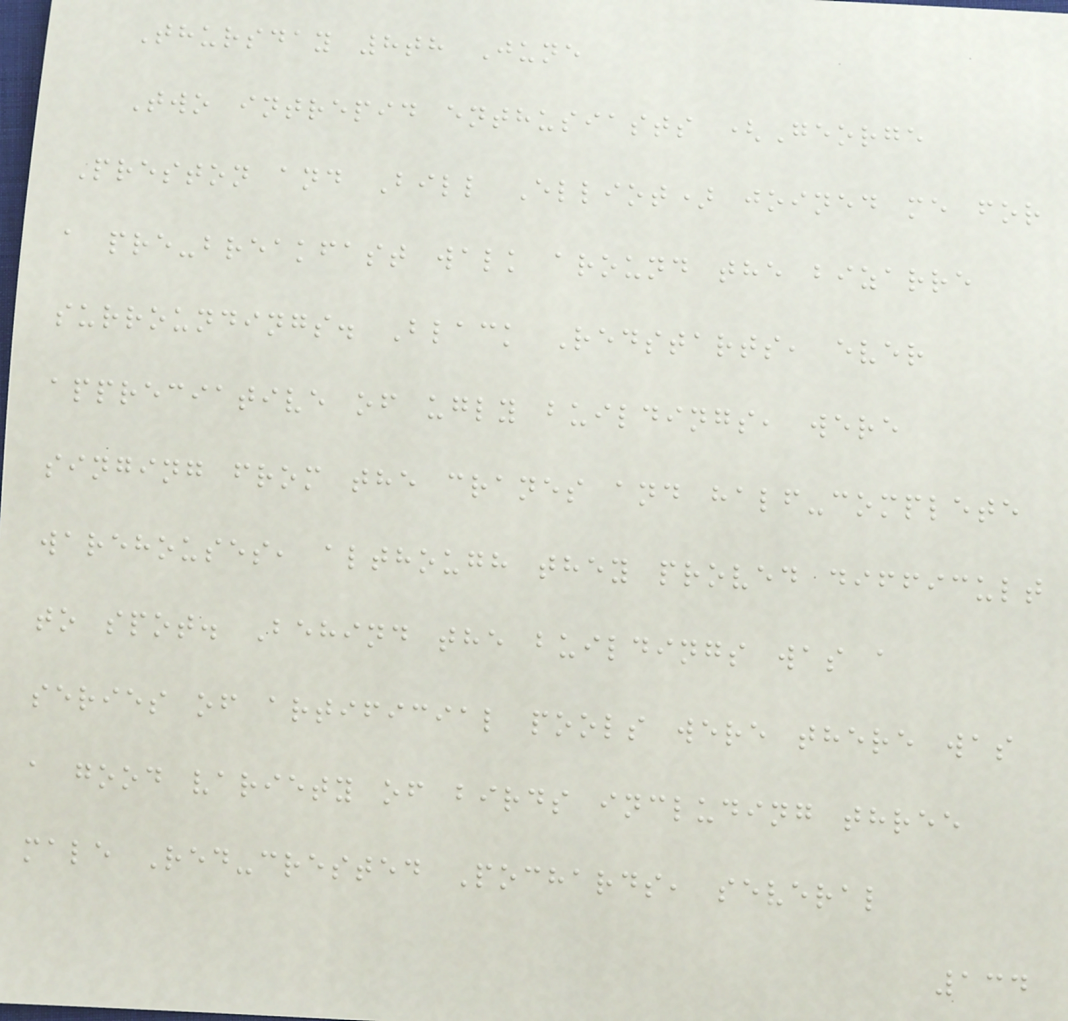Thursday 8th June
Two intrepid enthusiasts (George
Preston and Bill Elliot) joined me for
a pre-breakfast walk around the bizarre
surroundings. Black Redstarts, ever
appreciative of ugly buildings, were
singing from the cranes and half-complete
warehouses, although they proved difficult
to spot. Behind the buildings was a
series of artificial pools were there was
a good variety of birds including three
male Red-crested Pochards, several
134
